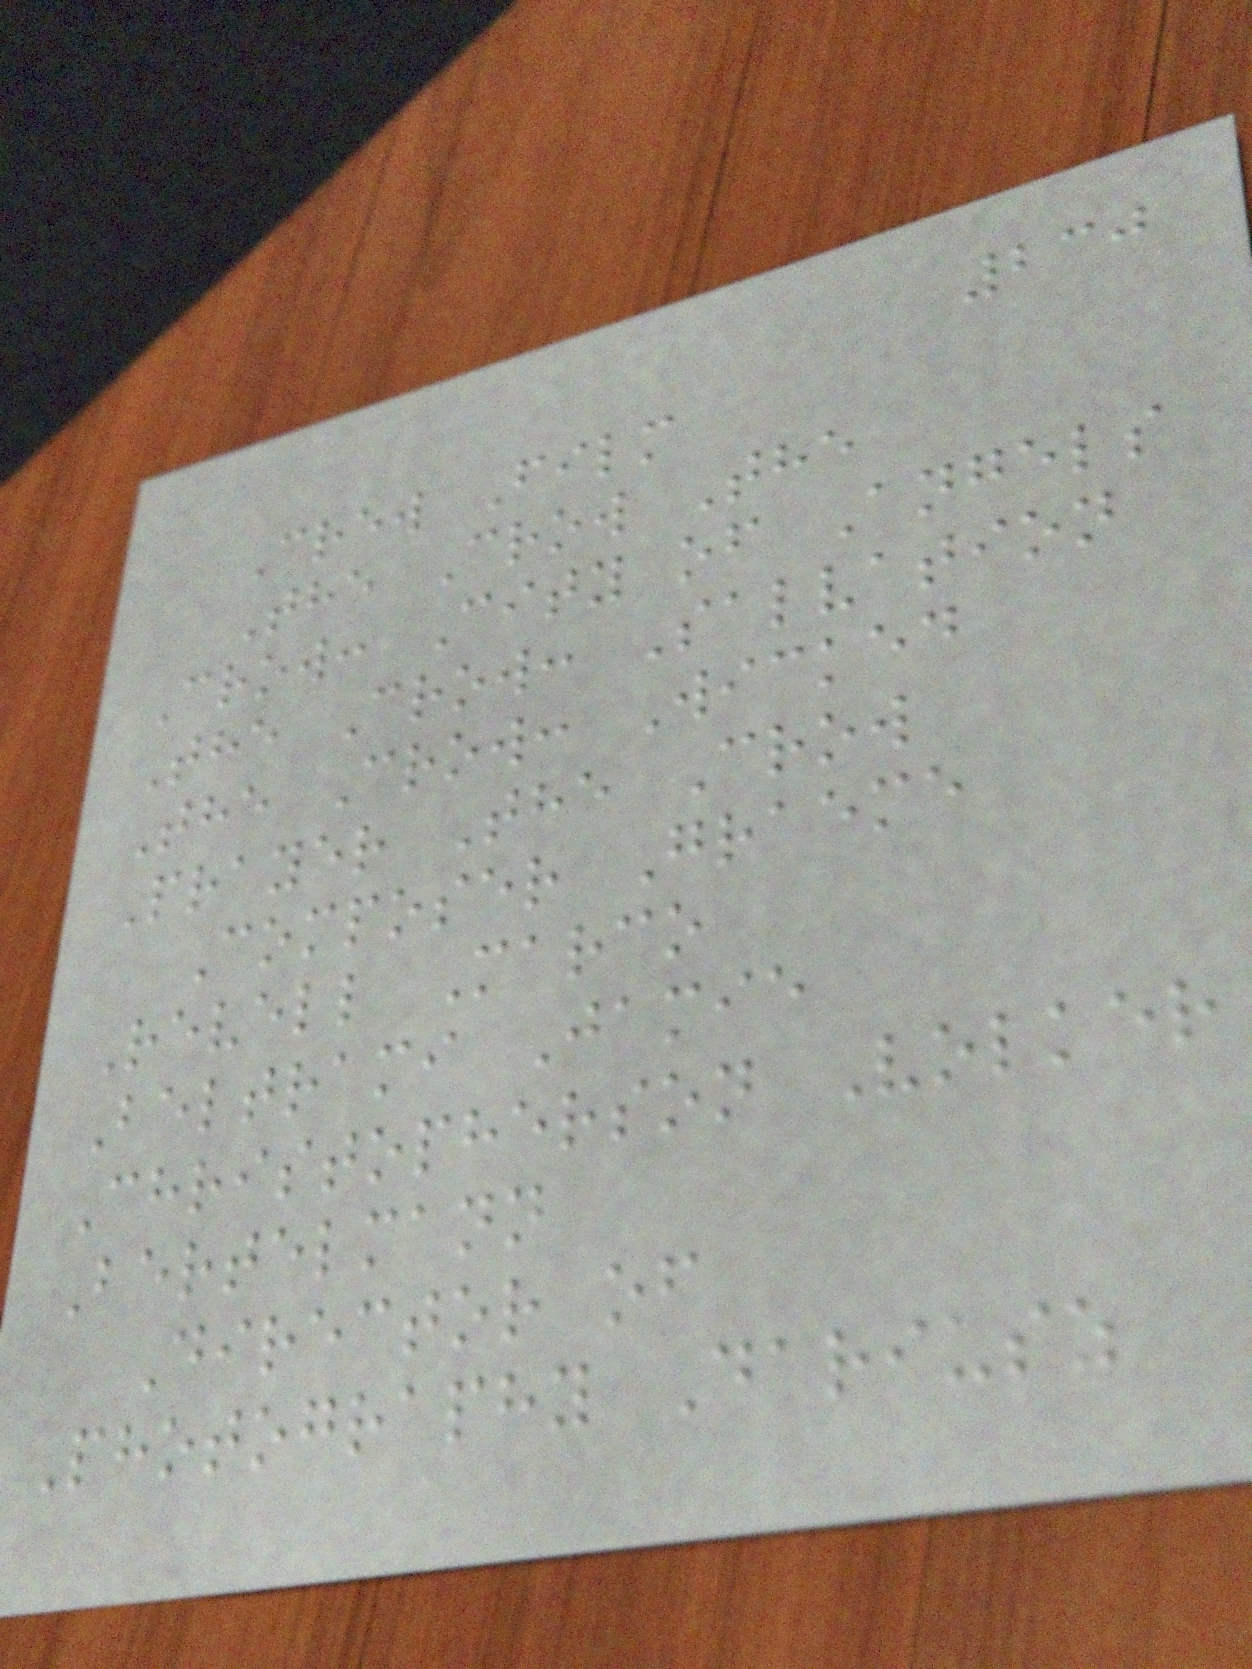230
Crew Film
The Crow The
Crow: City of Angels
The Crow: Salvation
The Crow: Wicked
Prayer The Crow
Composer Graeme
Revell Marco
Beltrami Jamie
Christopherson Volker
Bertelmann
Director of
Photography Dariusz
